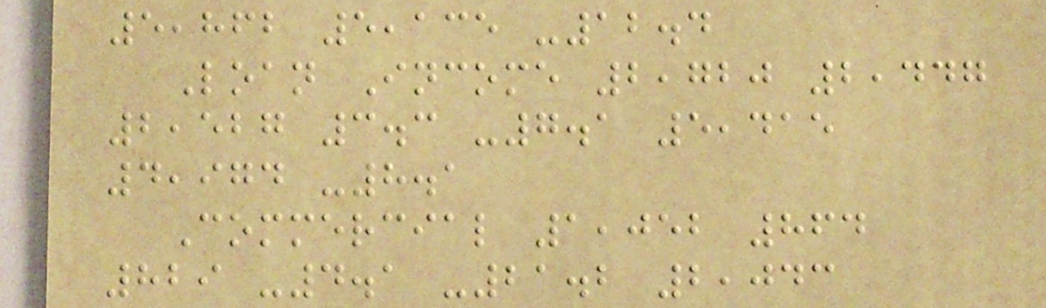5,862 5,135 -12.4
Loan Income 2,720 2,447
2,527 3.3 -7.1 5,415
4,974 -8.1
Commercial 1,052 864
829 -4.1 -21.2 2,043
